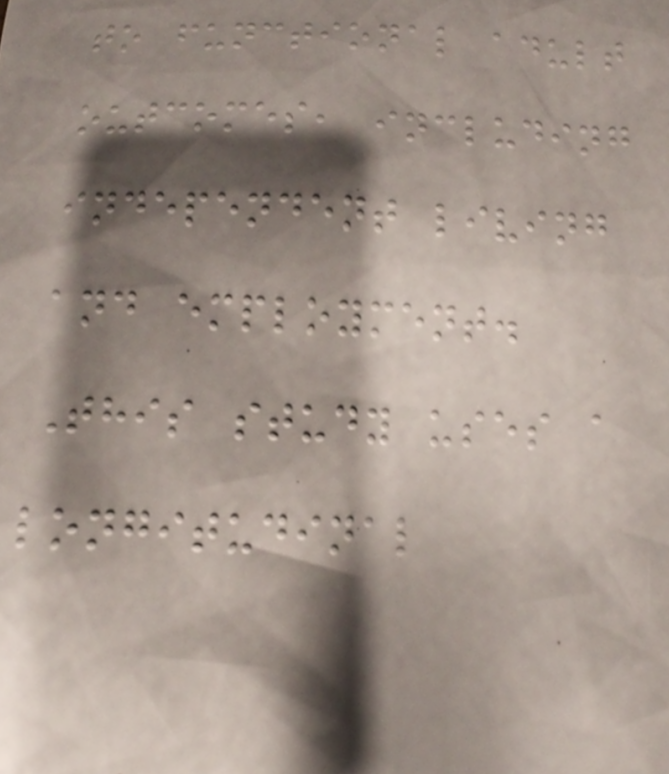to functional adult
outcomes, including
independent living
and employment.
This study uses a
longitudinal
